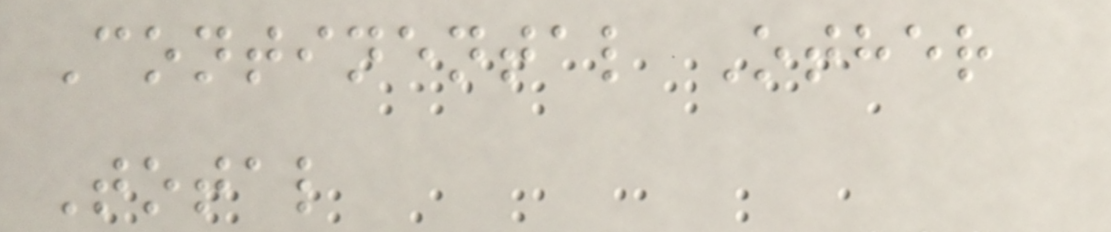Continental Other
Total
